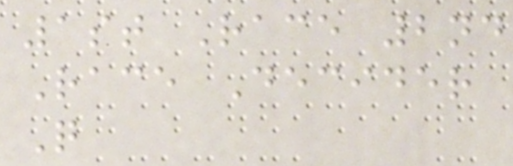1st Race 2nd
Race Decider
Q
